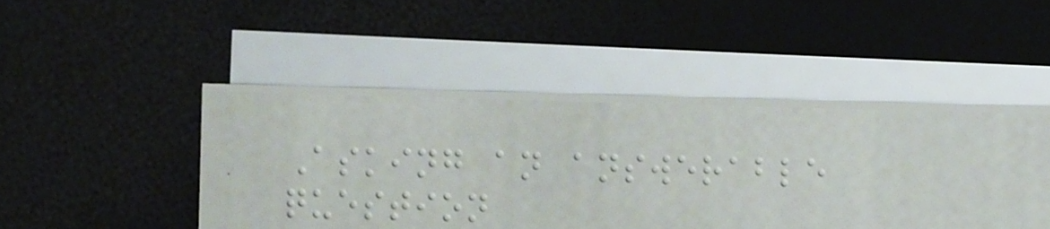Asking an answerable
question
